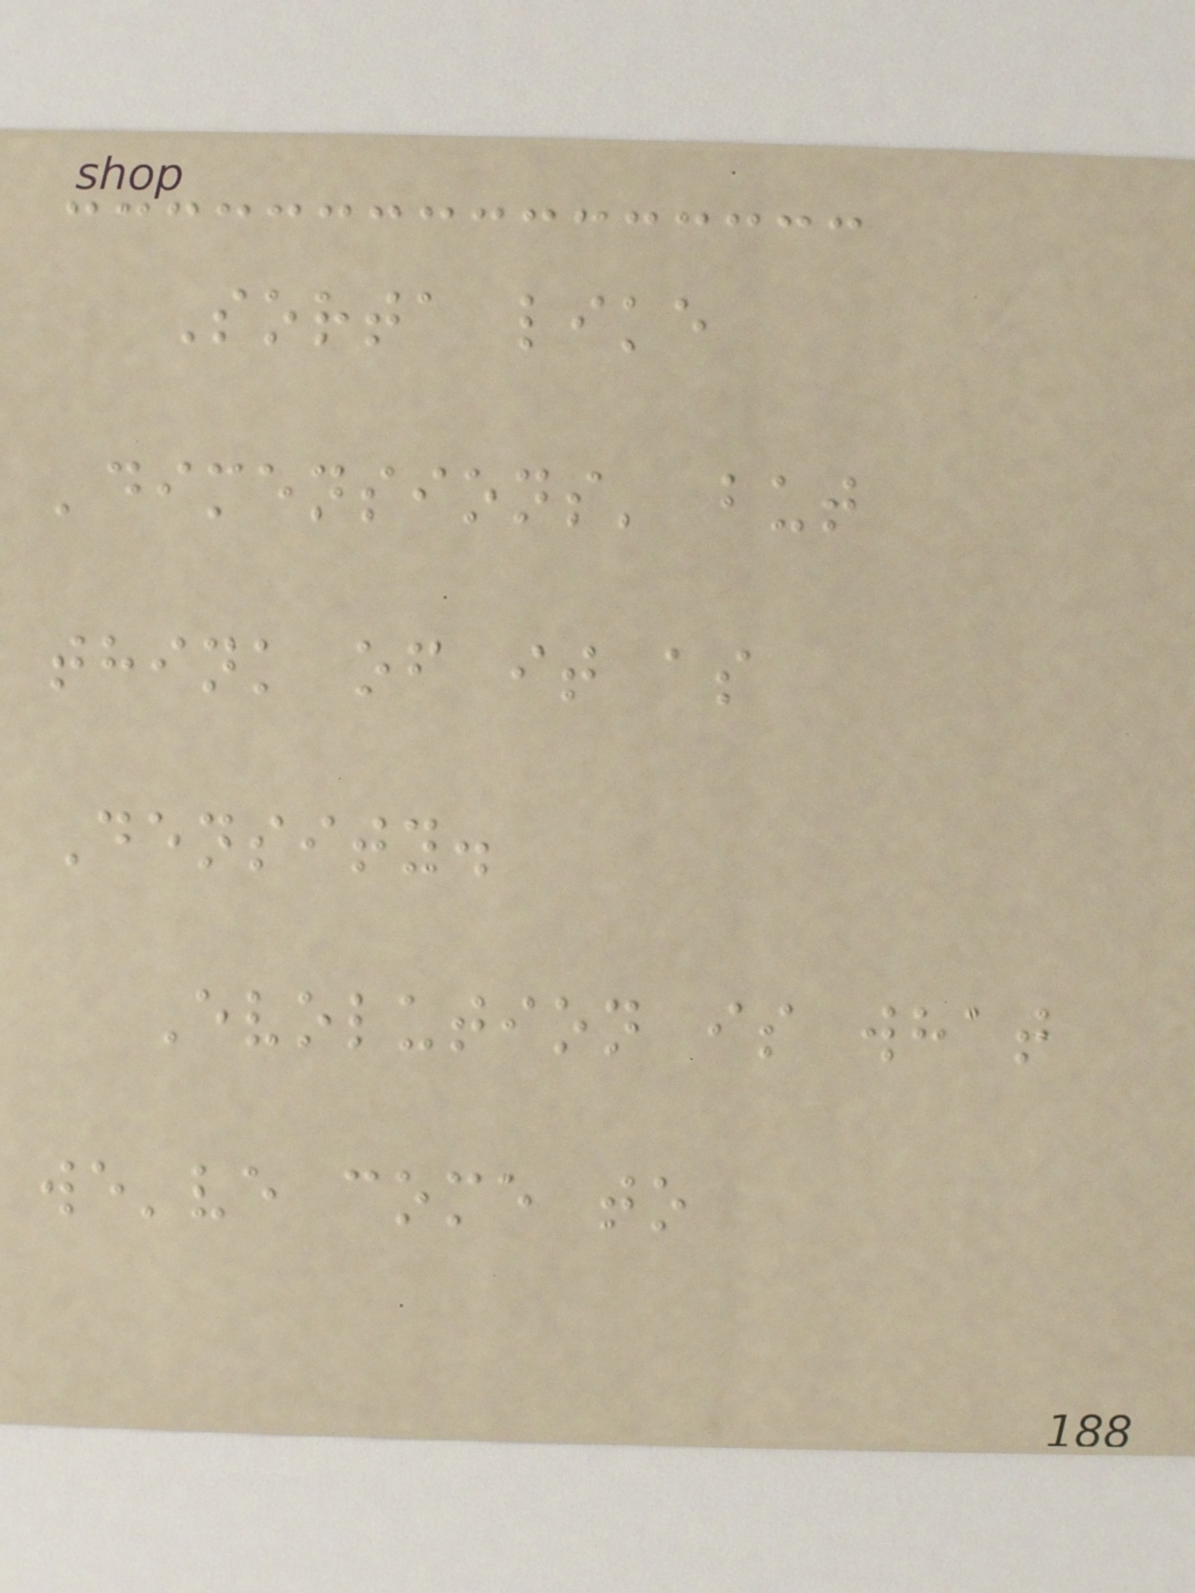Sorta like
'dimensions' but
think of it as
Density.
Evolution is what
we've come to
